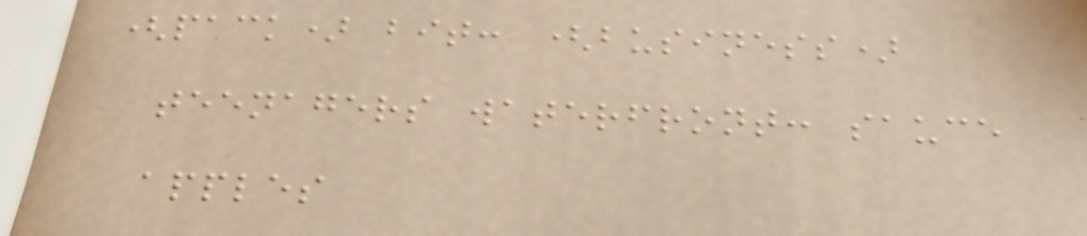(pack) bit: (business)
teenagers waterfront: sauce
apples
